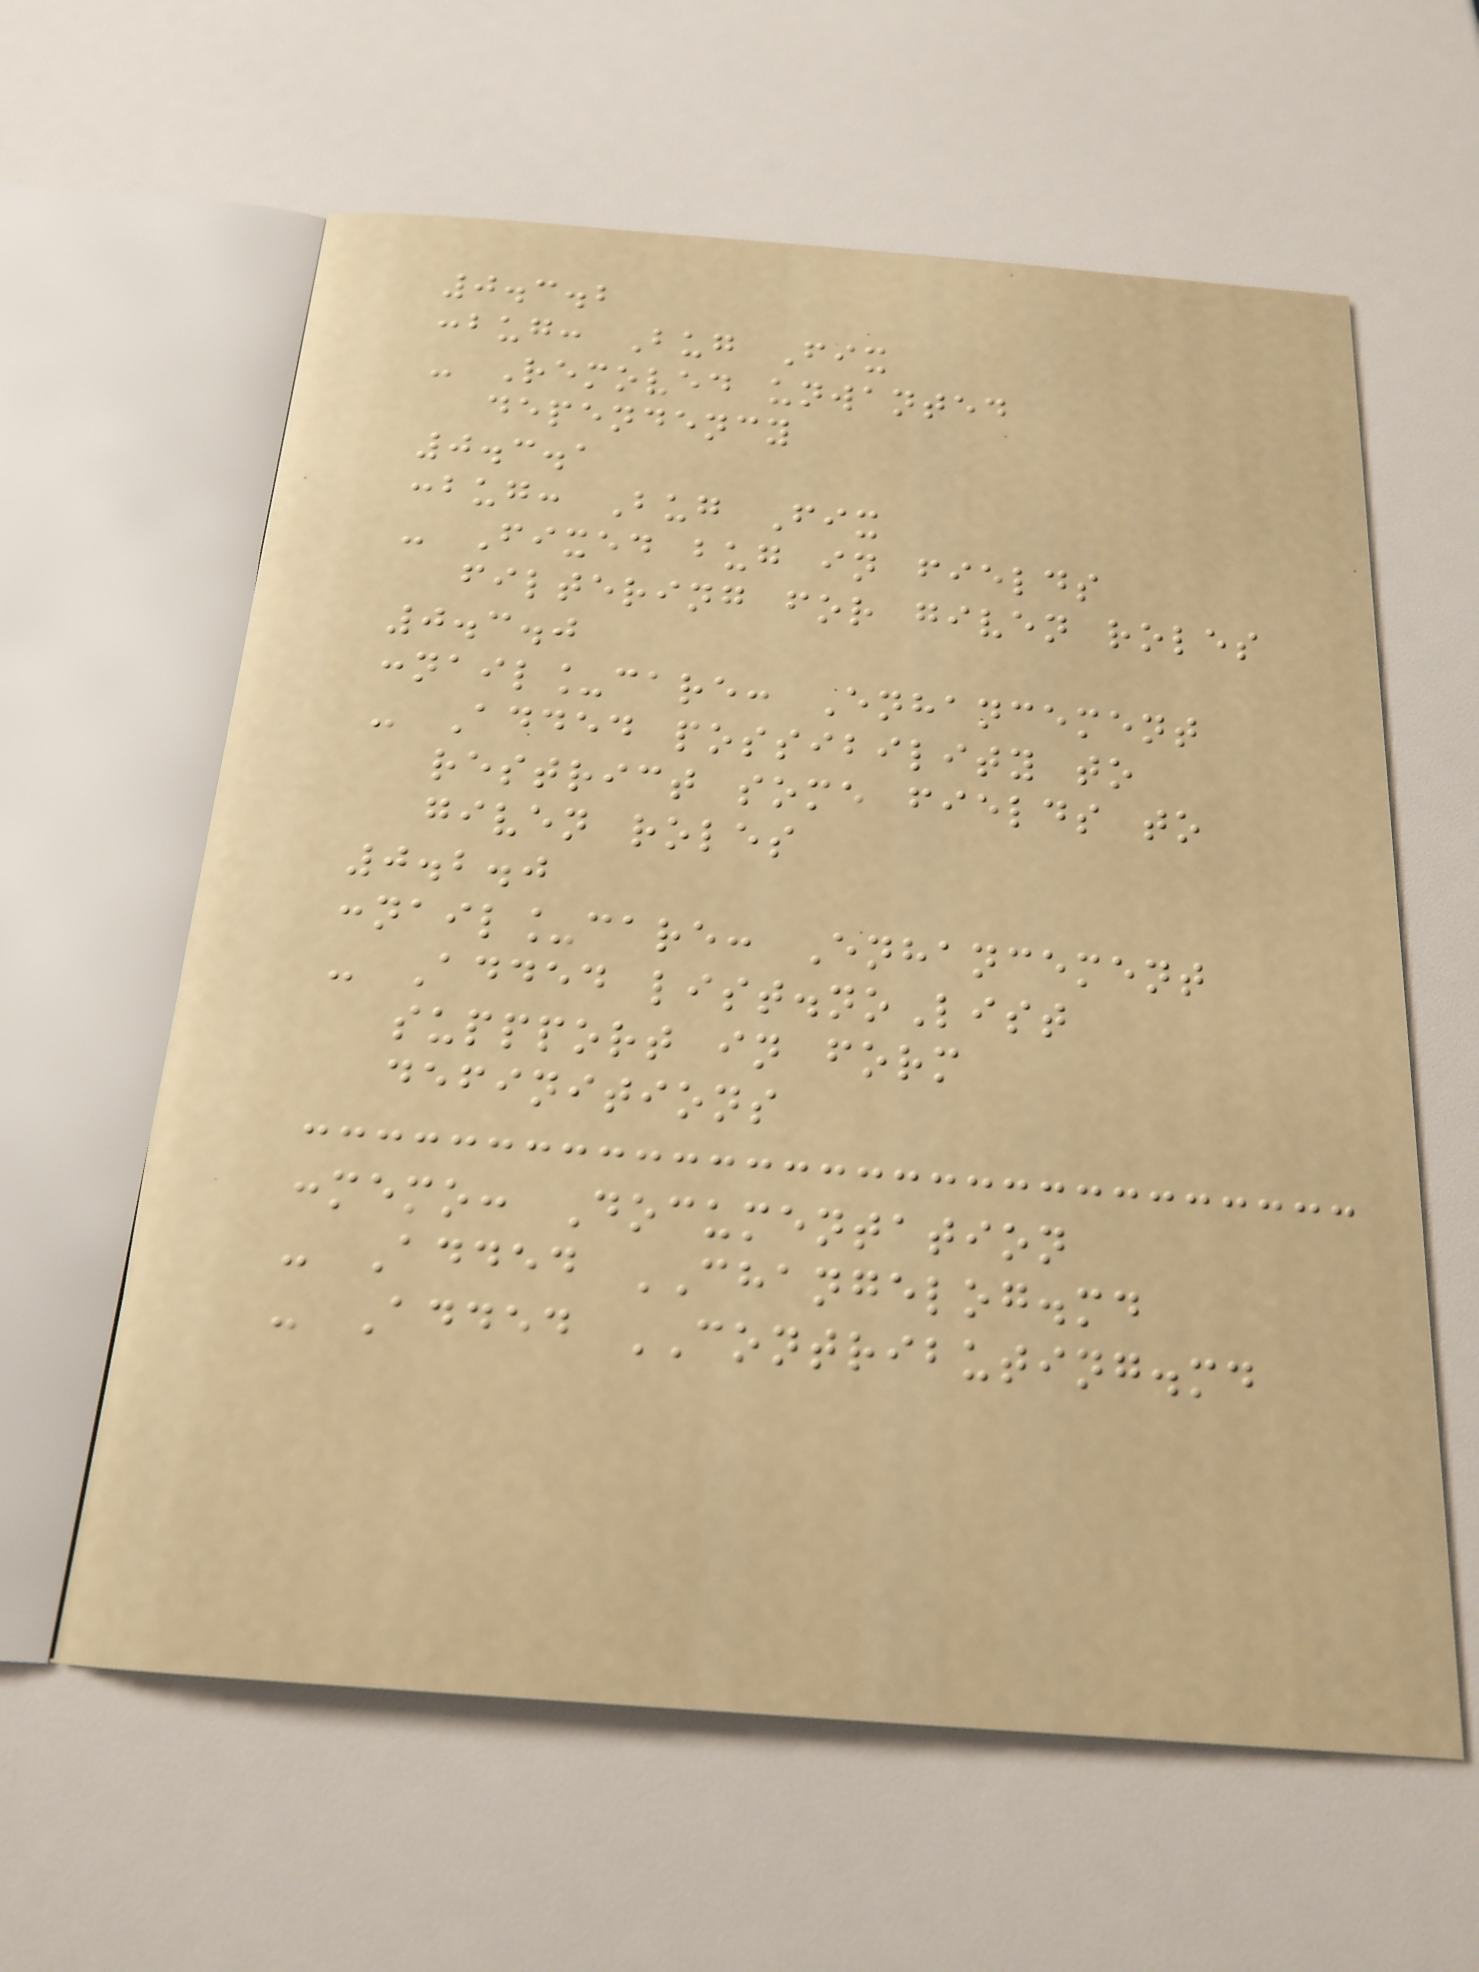0.3.2
:bug: Bug Fix
- Removed unwanted
dependency
0.3.1
:bug: Bug Fix
- Fixed bug in fields
filtering for given roles
0.3.0
:nail_care: Enhancement
- Added possibility to
restrict some fields to
given roles
0.2.0
:nail_care: Enhancement
- Added list.noList
suppport in form
definitions
:memo: Documentation
- Added CHANGELOG.md
- Added CONTRIBUTING.md
